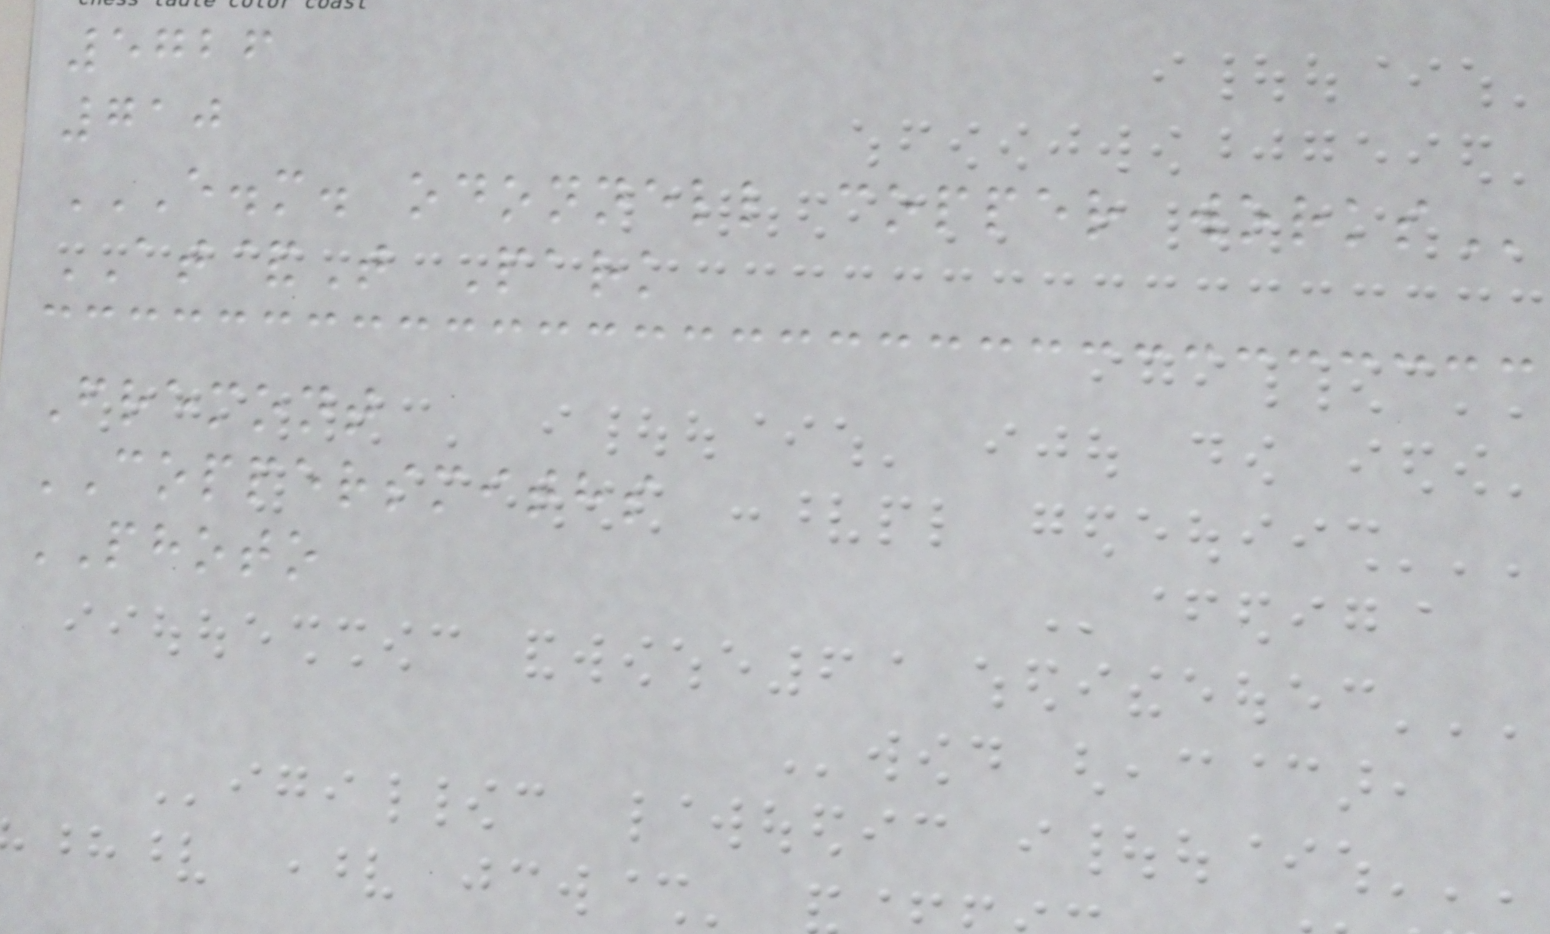5726
710
E.M. ODONNELL COPPER WORKS
AT&T Park
Fremont
COPPERSMITHS
PHOTO
